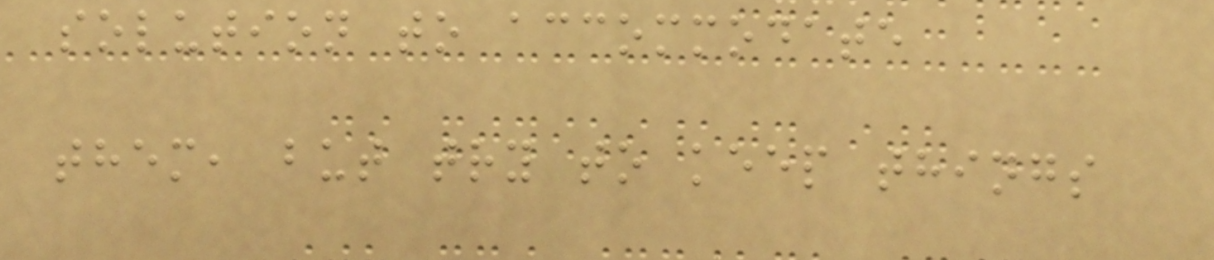solution to accommodate
them, but try to keep things
